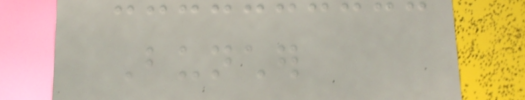Buncher
